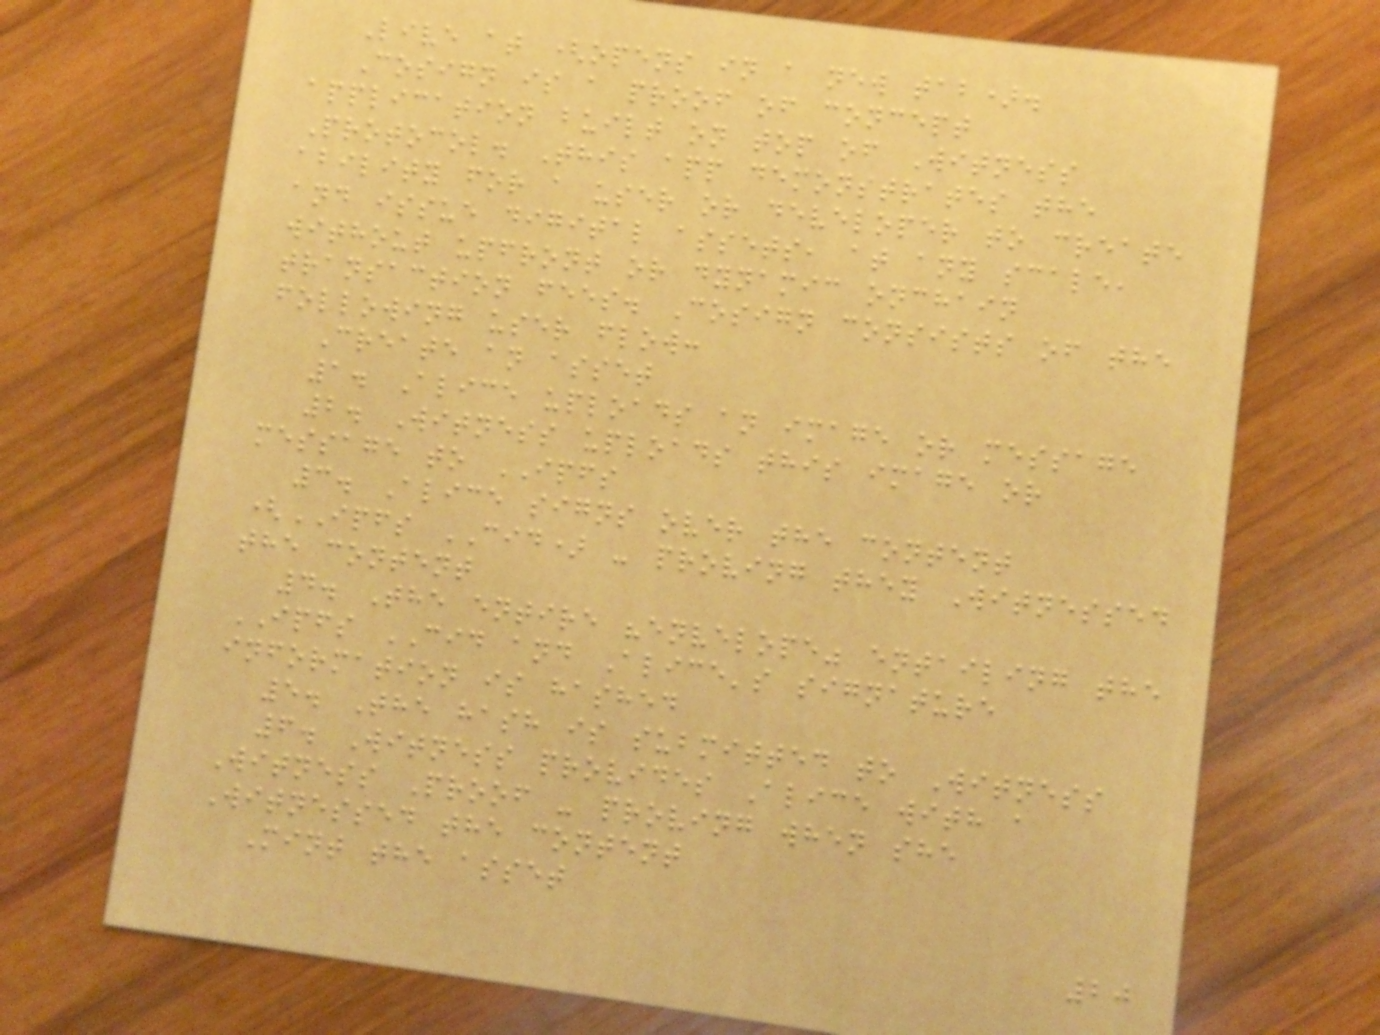Live at (opens in a new tab).
Cosign is a proof of concept
application built on top of Witness
Protocol. This app demonstrates the
ability for a user or developer to create
and issue digital assets, at any scale,
without upfront or dynamic onchain
transaction fees. Cosign consists of the
following user flow:
Create an asset
1. Alice uploads an image or message
2. Witness uploads this image or
message to IPFS
3. Alice signs over the content
(IPFS CID) - proving they Witnessed
the content
4. The entire "envelope" entailing the
IPFS CID and Alice's signature
information is hashed
5. The hash is submitted to Witness
6. Witness provides Alice with a
Witness Proof - proving when she
Witnessed the content
Mint the asset
20
